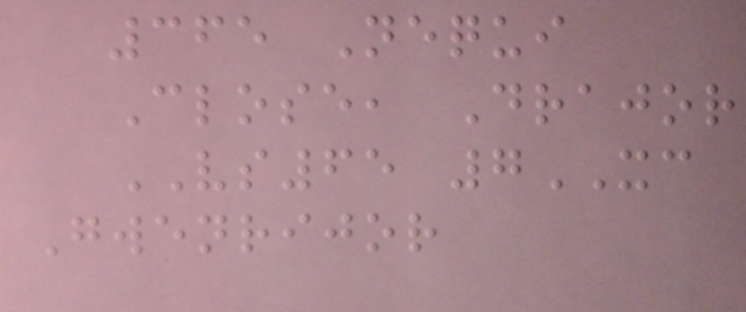365 Nequi
Close, Drajor
VS65 7XC
Gwenrijor
